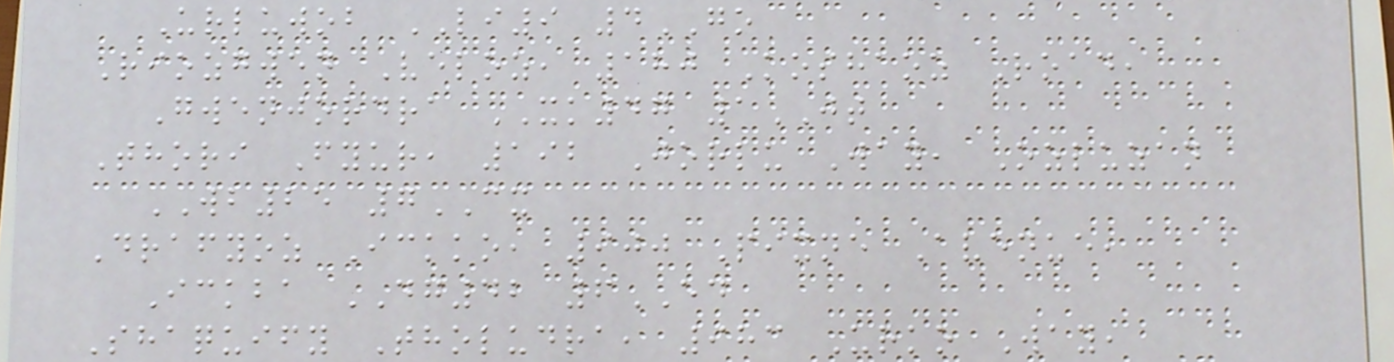Urluwob LI9 4GO
Riozgwen Veloz, 180 Koshaoz Road,
Gwenjordra XK47 1JT
Thori Fyur, 192 Jorlu Way, Ozluzan
WB25 7CX
Drafyoz Ickko, 900 Pixne Avenue,
Ickba DG42 6ED
Shaquify Tholudra, 983 Urko Way,
